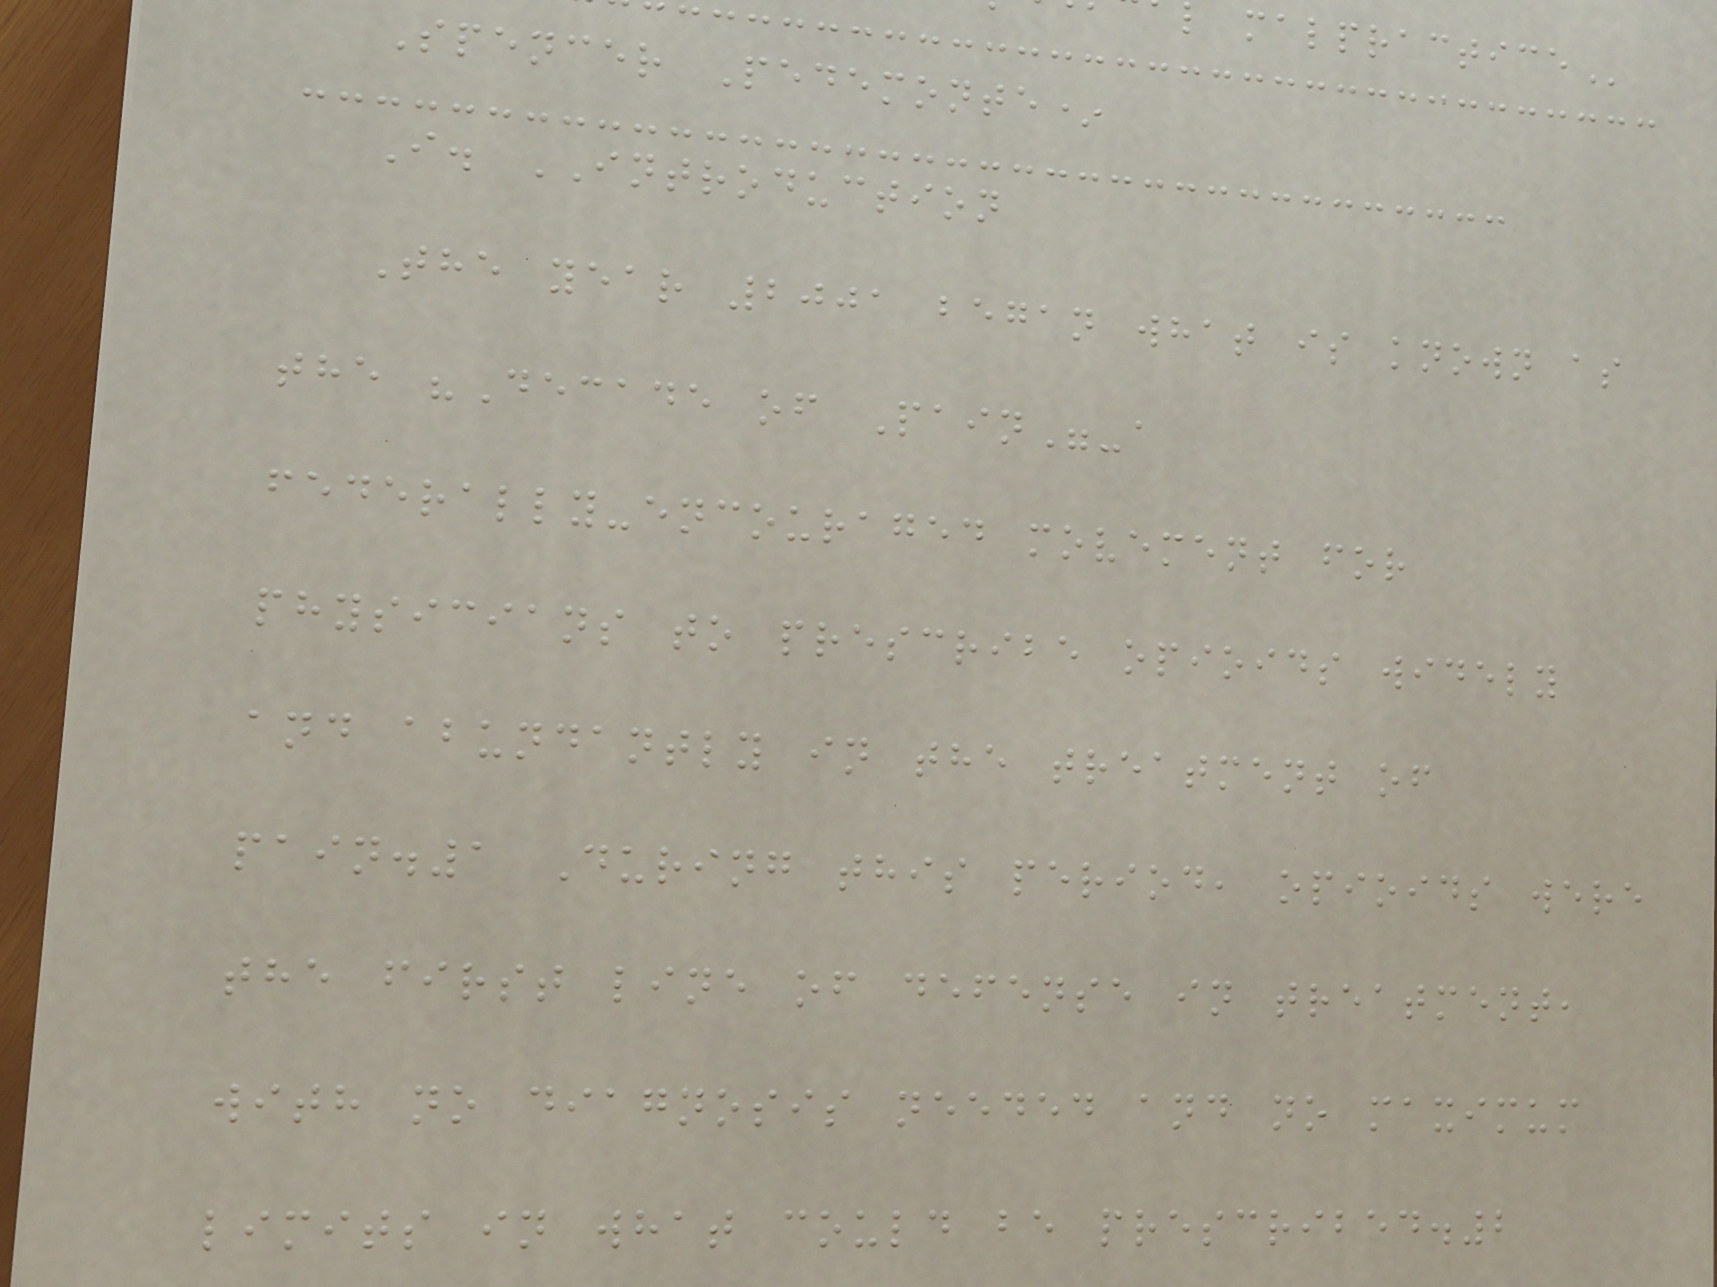Spencer Pedemonte*
I. INTRODUCTION
The year 2001 began what is known as
the "Decade of Pain"-a
federally-encouraged movement for
physicians to prescribe opioids widely
and abundantly in the treatment of
pain.1 During this period, opioids were
the first line of defense in treatment,
with no diagnosis needed and no maximum
limits in what could be prescribed.2
